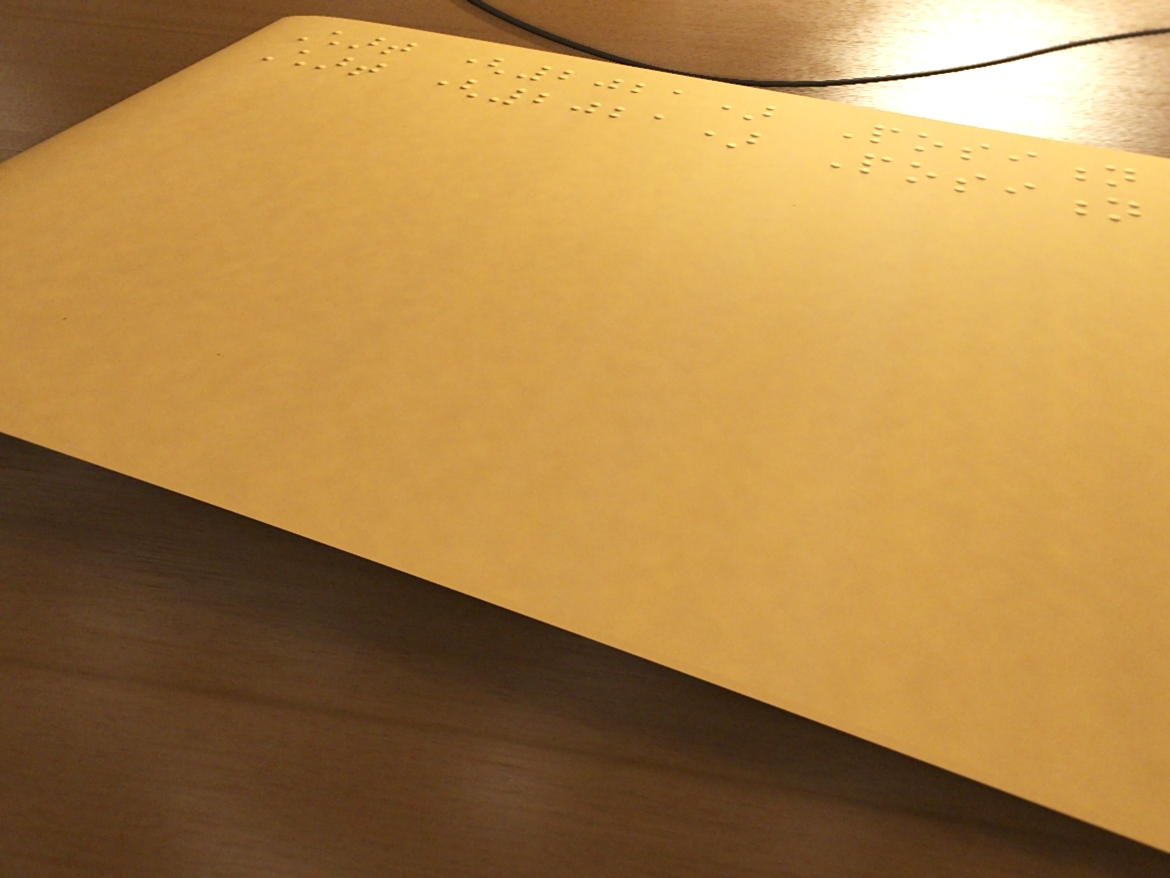Chart (2021) Position
Chart (2021) Position
